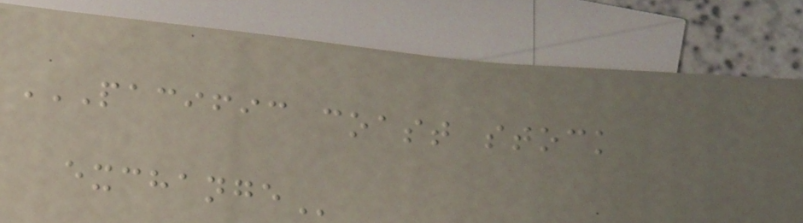PACIFIC COAST STOCK
EXCHANGE
